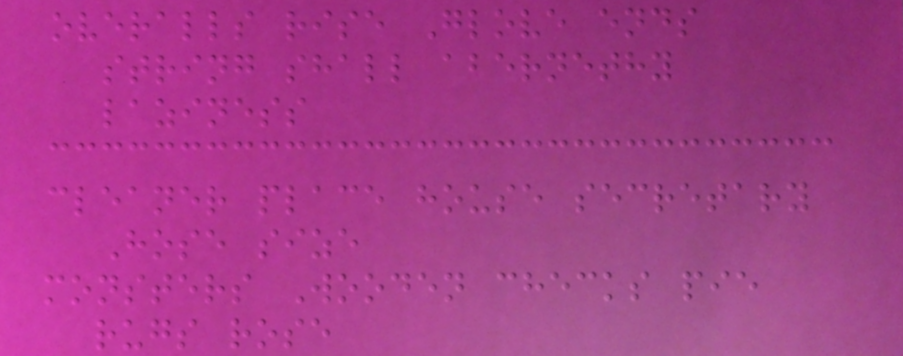overalls rise Glove ends
string shall abernethy
laziness
cleaner place house secretary
Hose size
monsters Wooden checks pie
rugs rose
